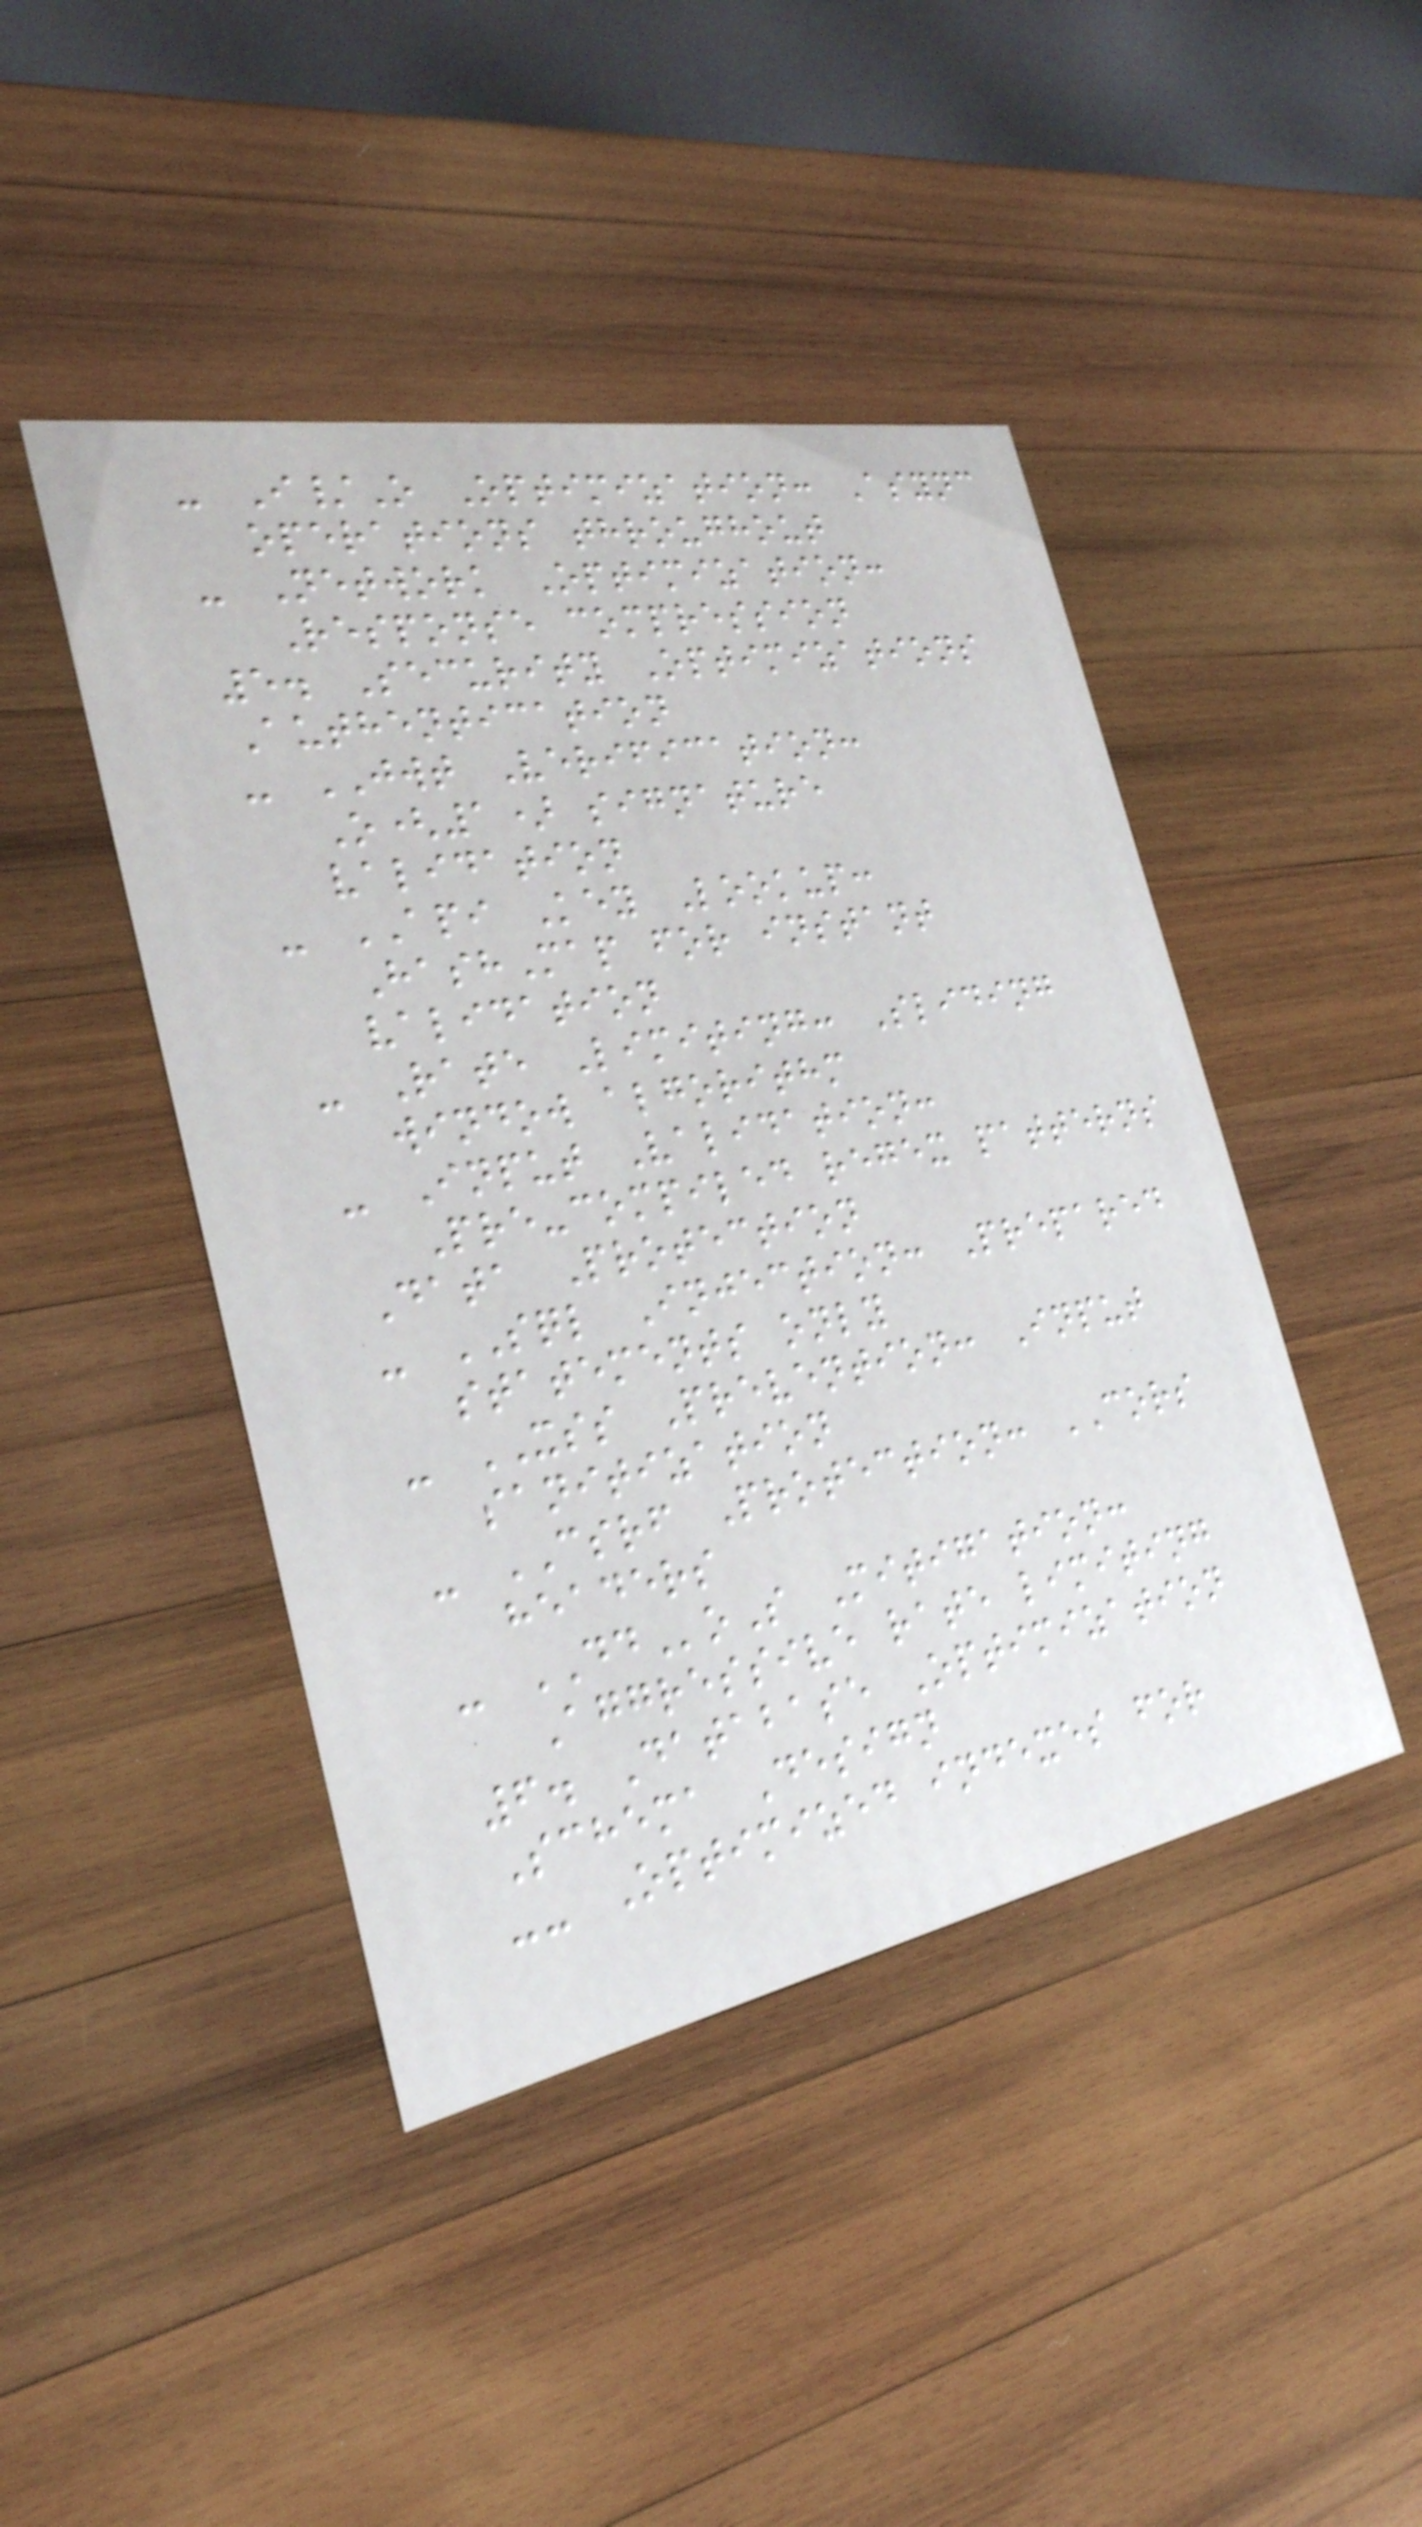- I/O Optimization: Async
operations throughout
- Network Optimization:
Response compression
5. Security Optimizations
Authentication
- JWT Verification:
O(1) signature
validation
- API Key Lookup:
HashMap for instant
validation
- Rate Limiting: Sliding
window algorithm
- Input Validation:
Pre-compiled regex patterns
Data Protection
- SQL Injection: Prepared
statements only
- XSS Prevention: Input
sanitization
- CSRF Protection: CORS
headers
- DDoS Mitigation:
Aggressive rate limiting
6. Database Optimization
Schema Design
-- Optimized indexes for
